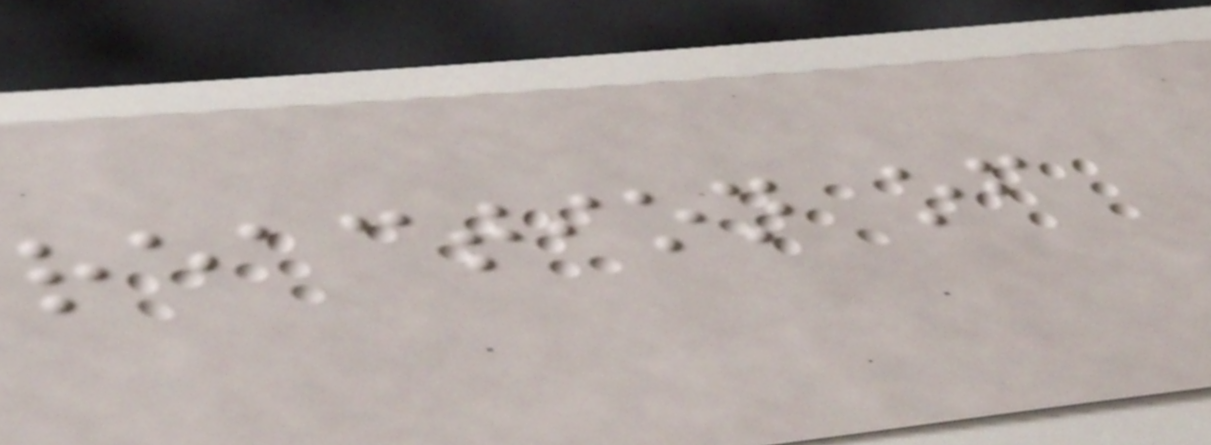reaction of
